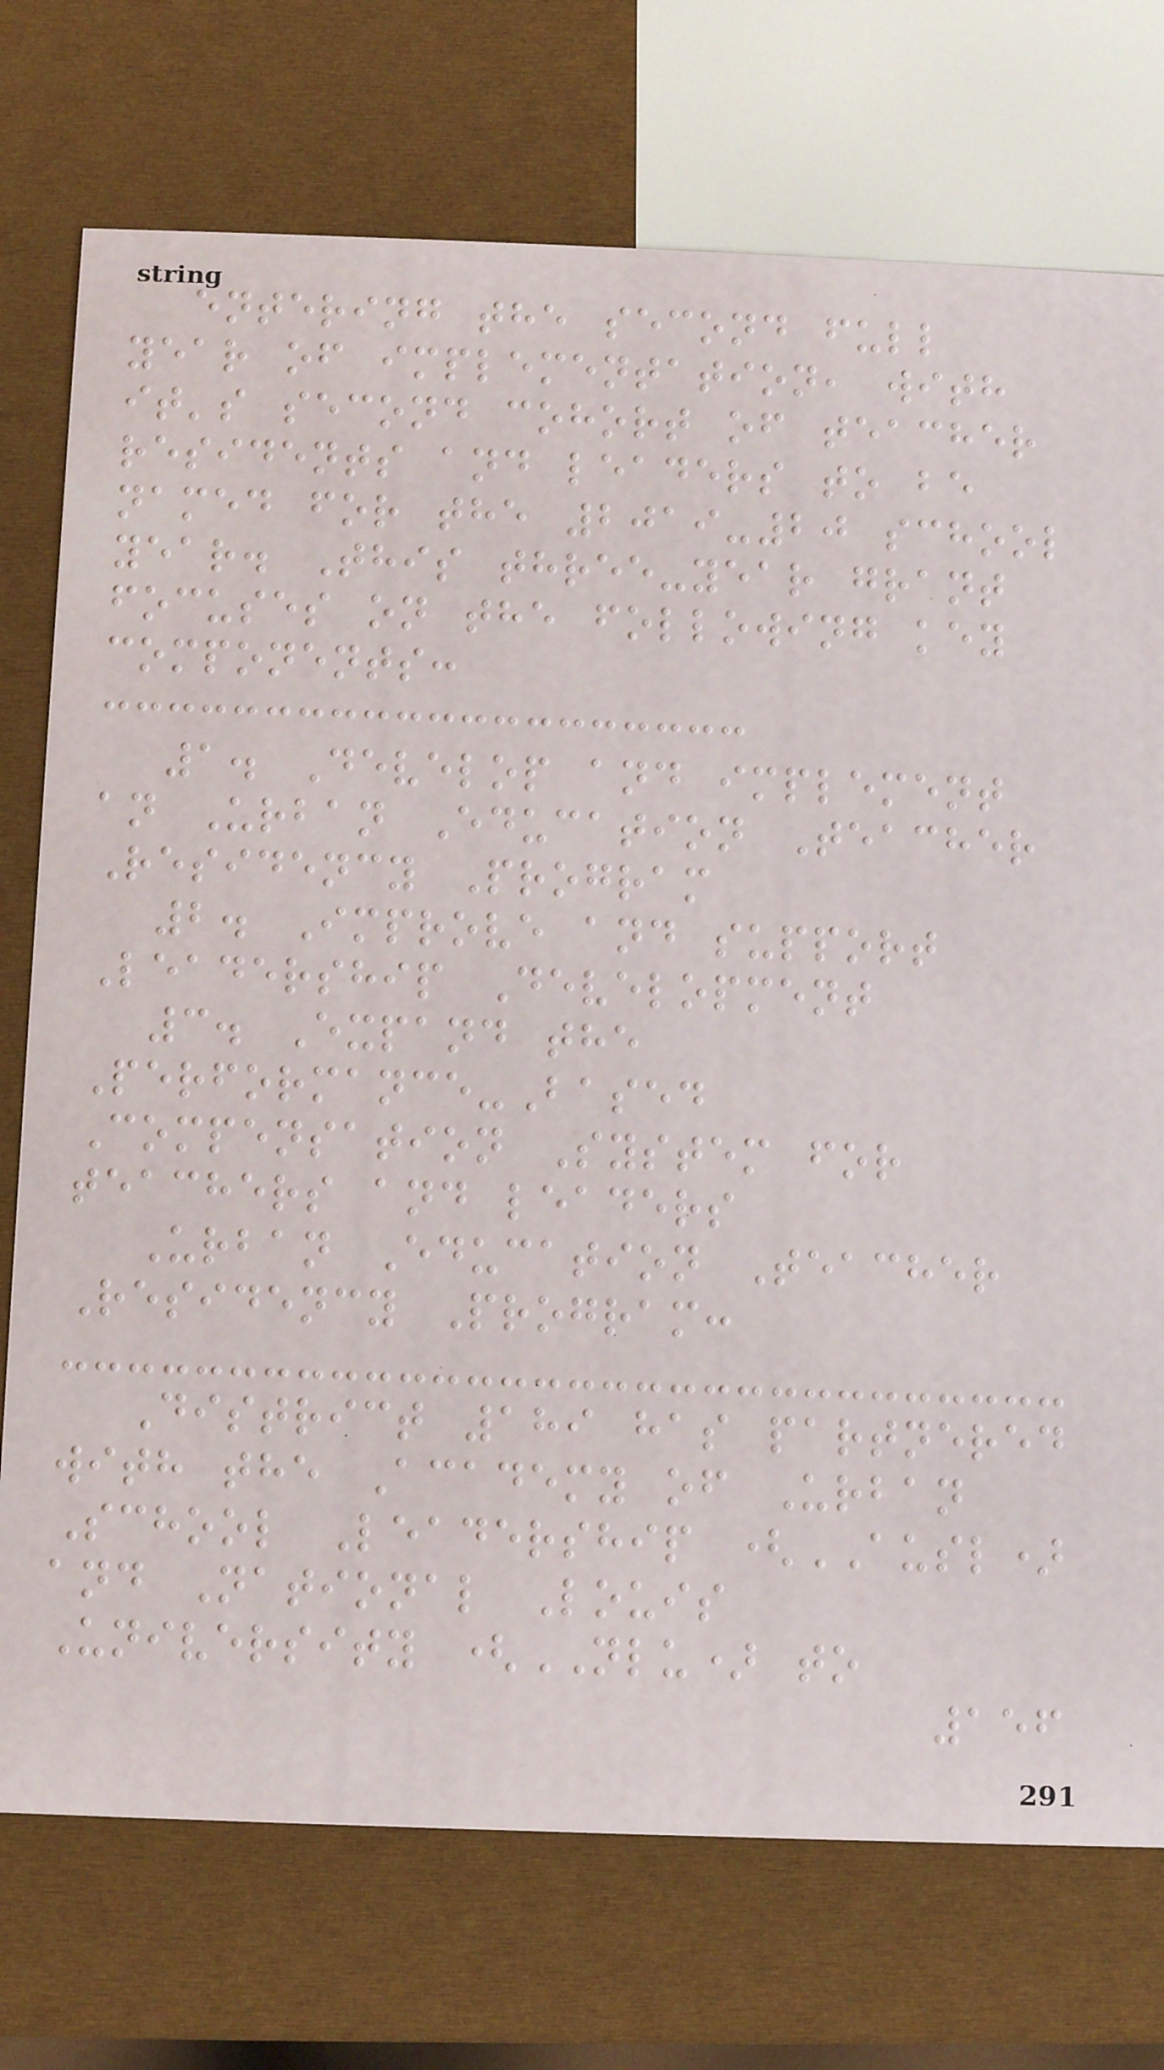entering the second full
year of implementation, with
it's second cohort of teacher
residents and leaders to be
named for the 2019-20 school
year. This three-year grant
focuses on the following key
components:
1. Develop and implement
an Urban Education Teacher
Residency Program
2. Improve and support
Leadership Development
3. Expand the
Performance-Based
Compensation System for
teachers and leaders
Urban Education Teacher
Residency Program:
District 189 has partnered
with the Academy of Urban
School Leadership (AUSL)
and National Louis
University (NLU) to
156
